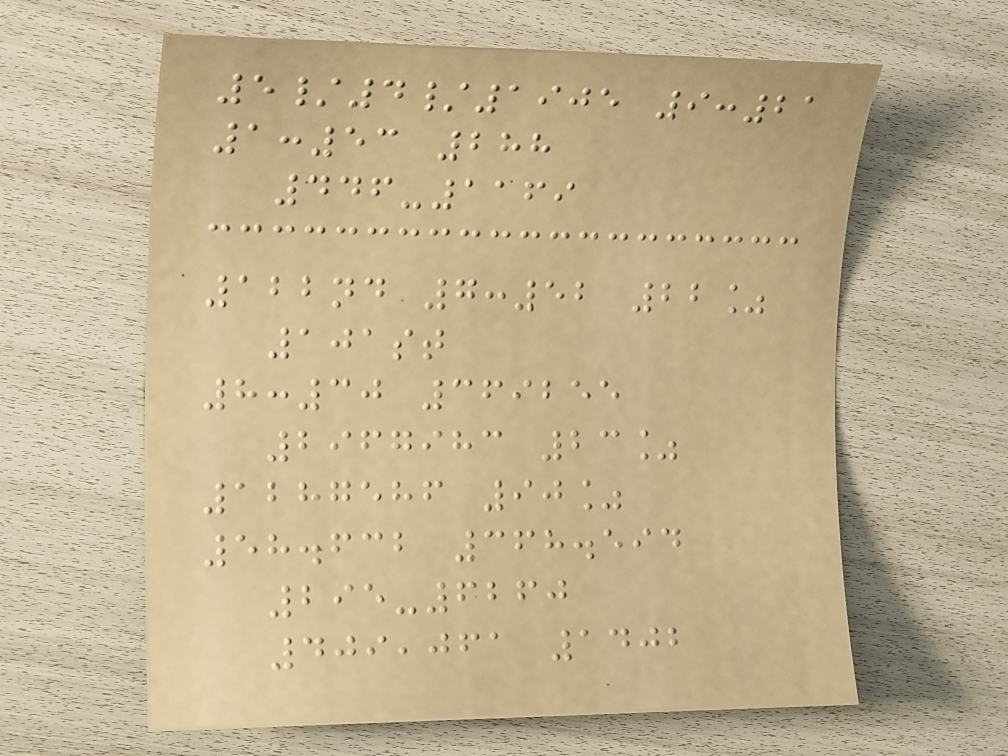5/4/1905 9:21
1:53 288
446-1169
122nd 7:52 22%
101st
8:30 369255
2967983 23%
1287586 90%
58.632 368.594
295-6260
409,061 1402
